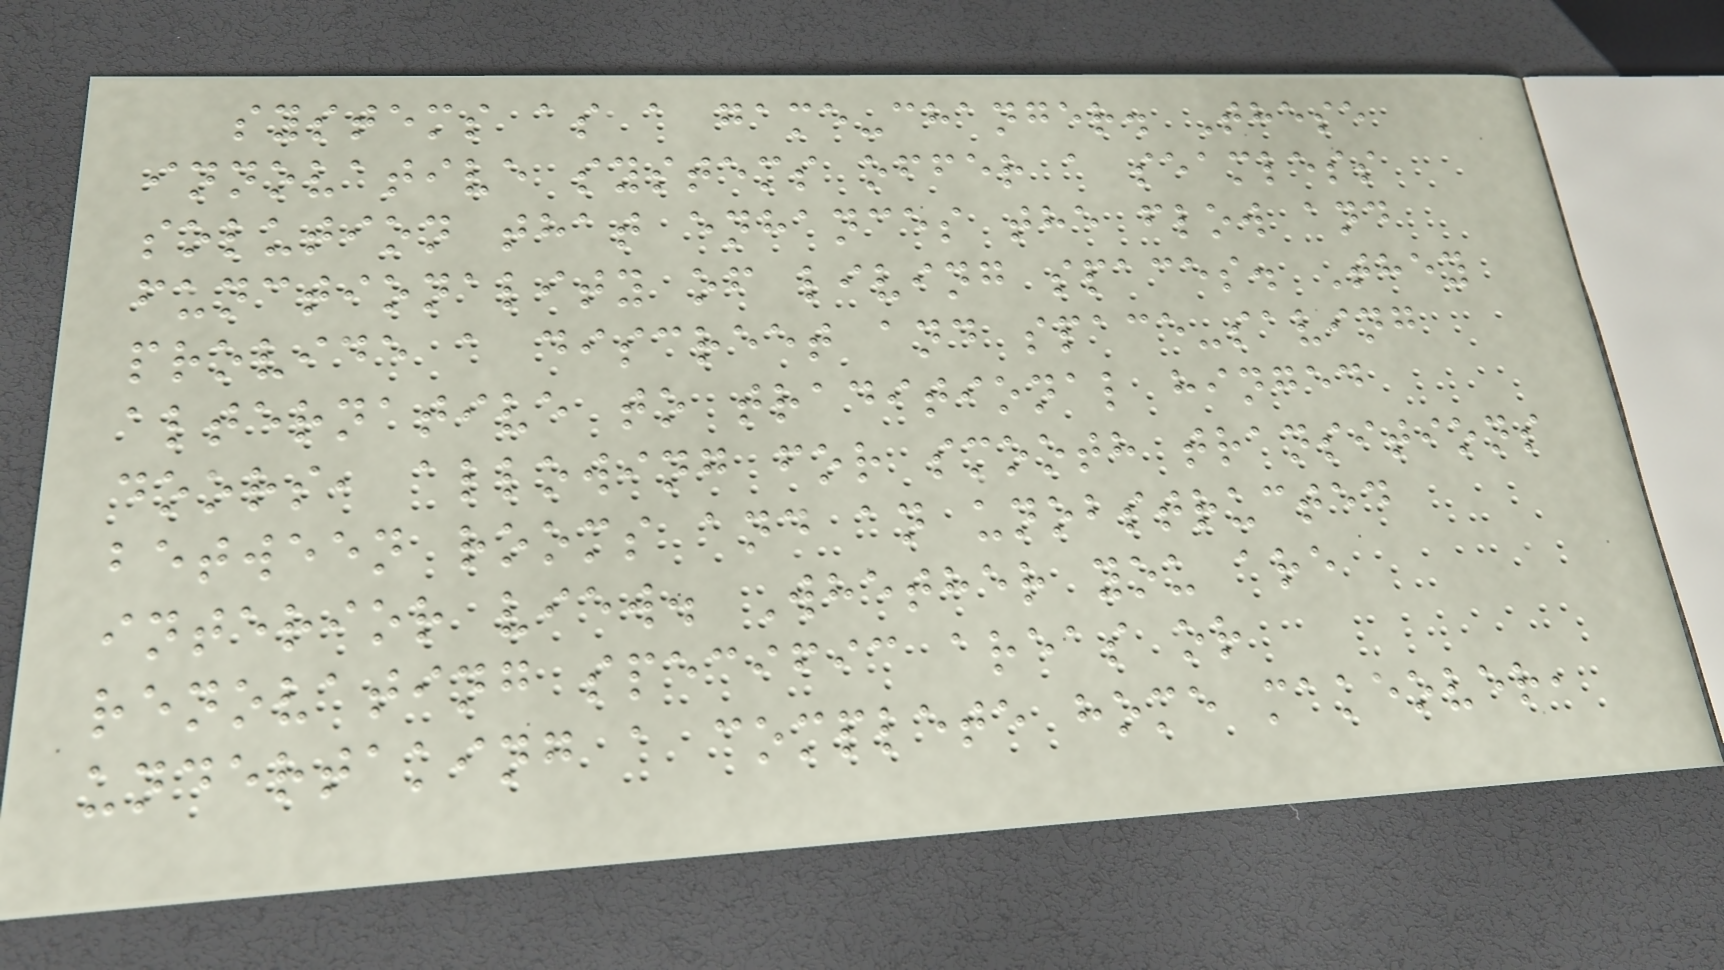systems as a game-changer. These
innovative systems offer a seamless
solution that enhances the flow and
functionality of living spaces. They
provide a discreet and space-saving
alternative to traditional hinged
doors, allowing for smooth transitions
between rooms and an unobstructed
interior view. Whether you are
renovating specific areas or
undertaking a complete home makeover,
